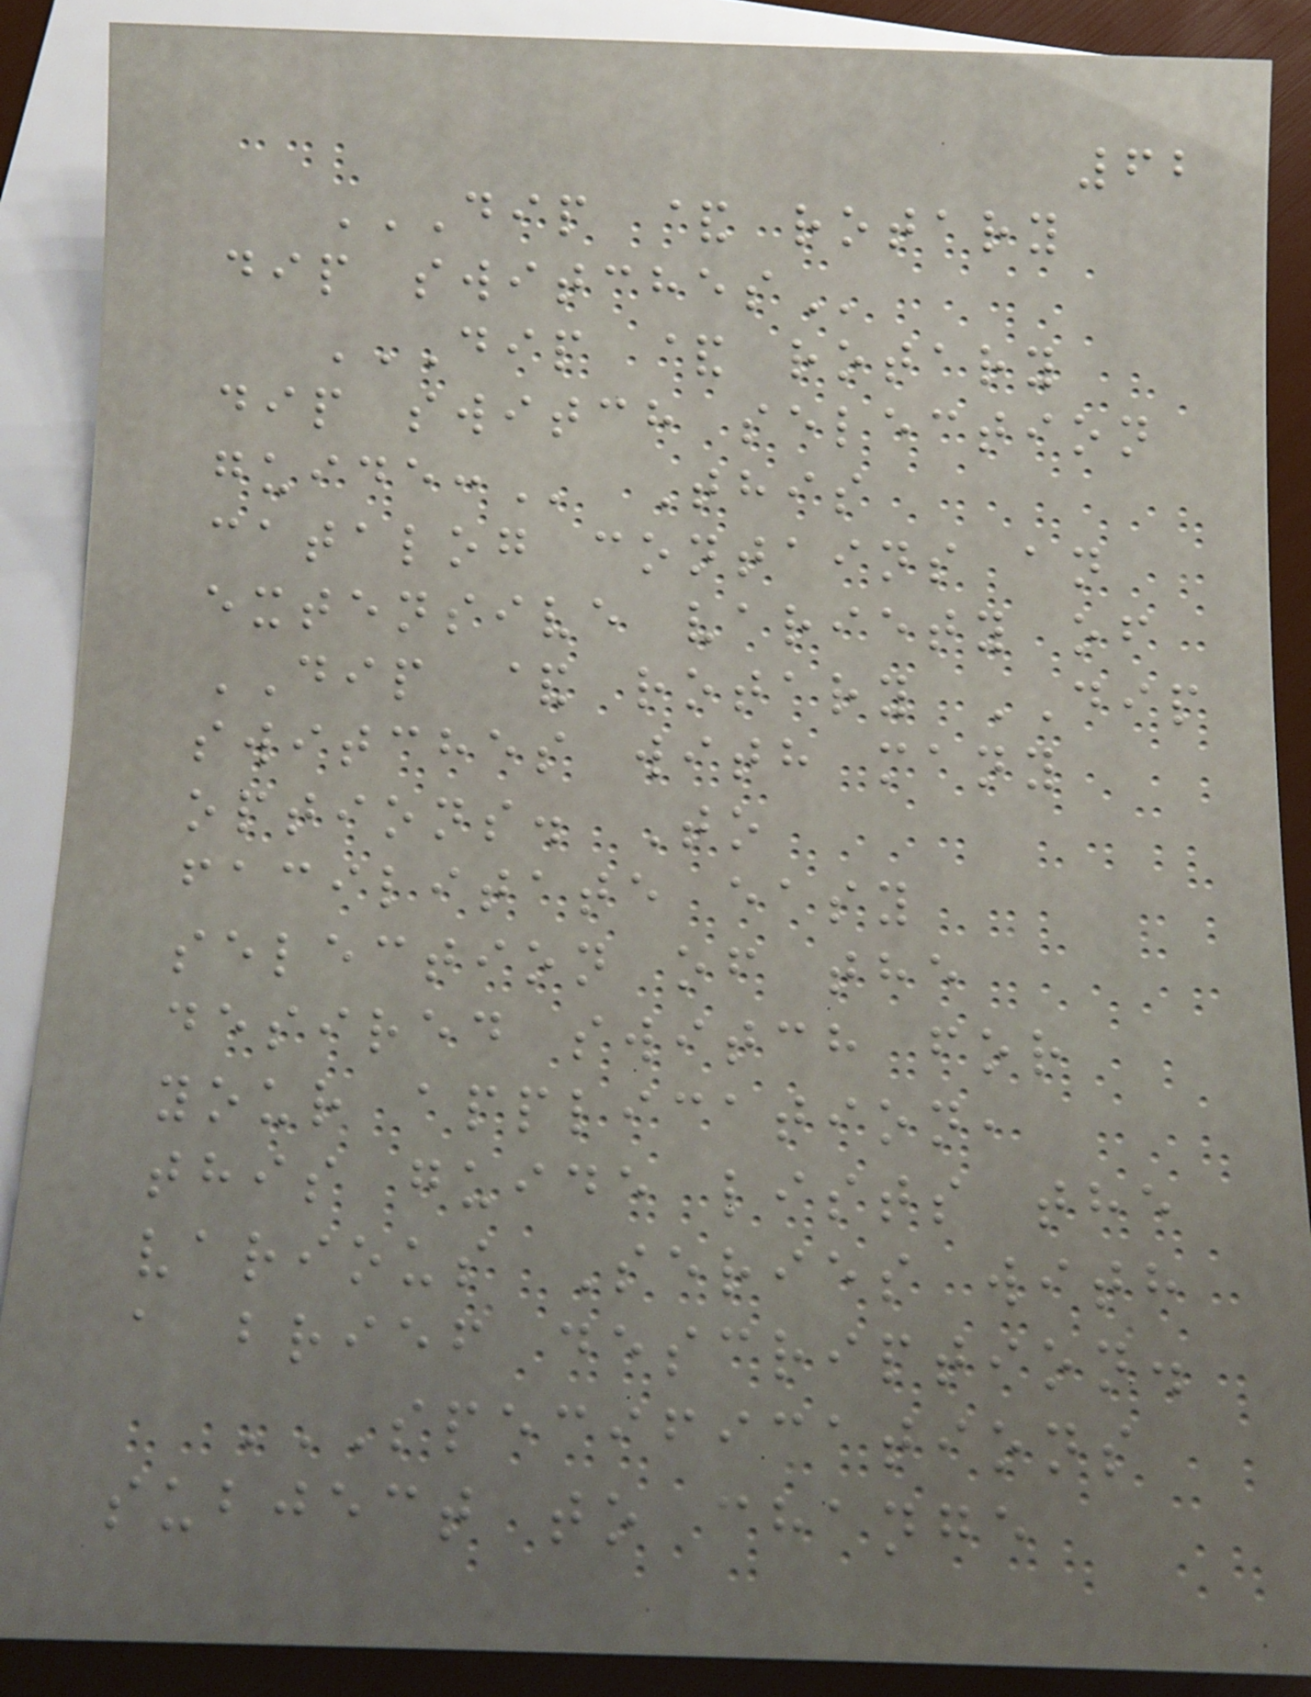62
DIP & ROTARY
DIP SWITCHES
DIP & ROTARY
DIP SWITCH SELECTION
GUIDE: This
catalog contains an
extensive variety of
DIP & rotary DIP
switches with many
options. To
facilitate easy
selection of the
desired switch for
your application,
this guide lists the
various Series with
a brief description.
SPECIFICATIONS
SUBJECT TO CHANGE
